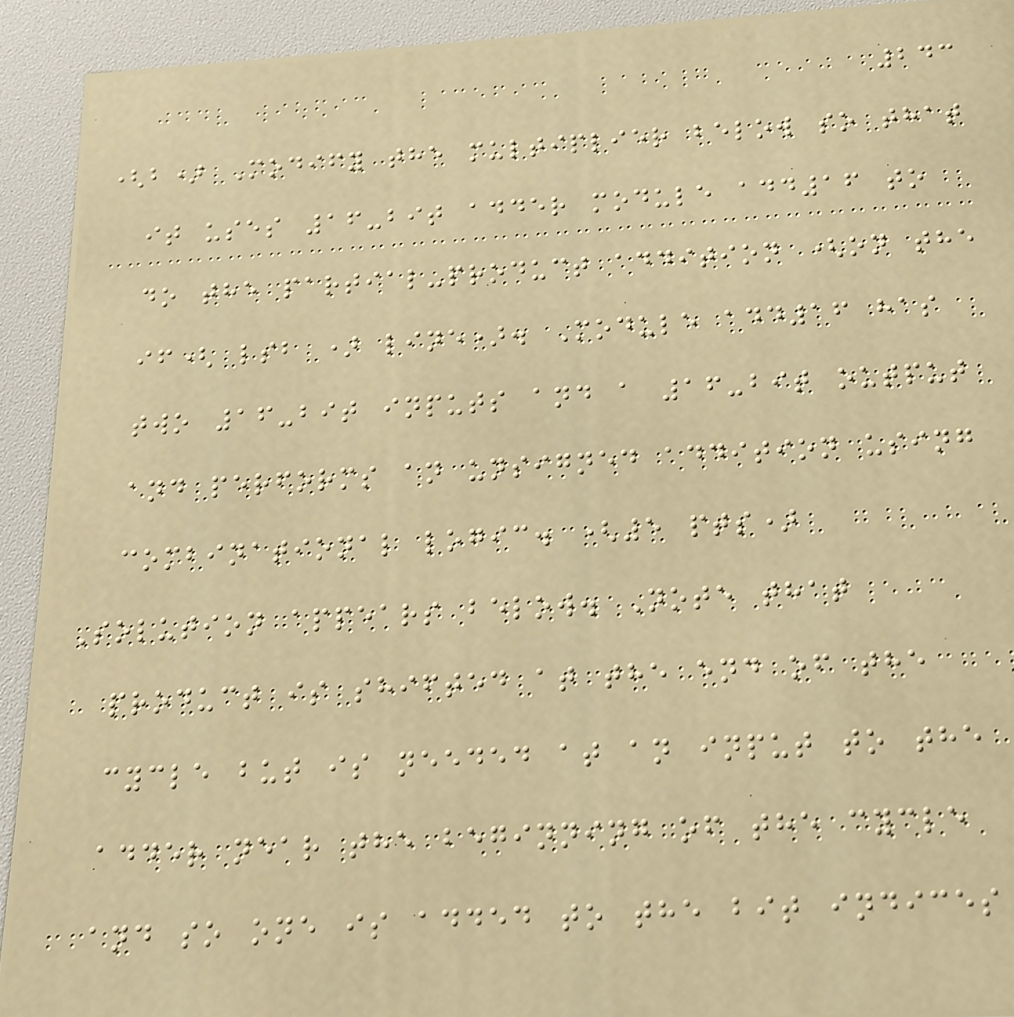243
(b) Modify the multiplier below so that
it uses 16-bit adder module add16 to
do the partial-product addition (on the
if( lsb ) line). Module add16 has
two 16-bit inputs and a 16-bit output
and performs an unsigned addition using
combinational logic. (5 pts)
Solution appears below. Note that
product is shifted at the end of the
cycle but is needed at an input to the
adder near the beginning of the cycle
and so one is added to the bit indices
